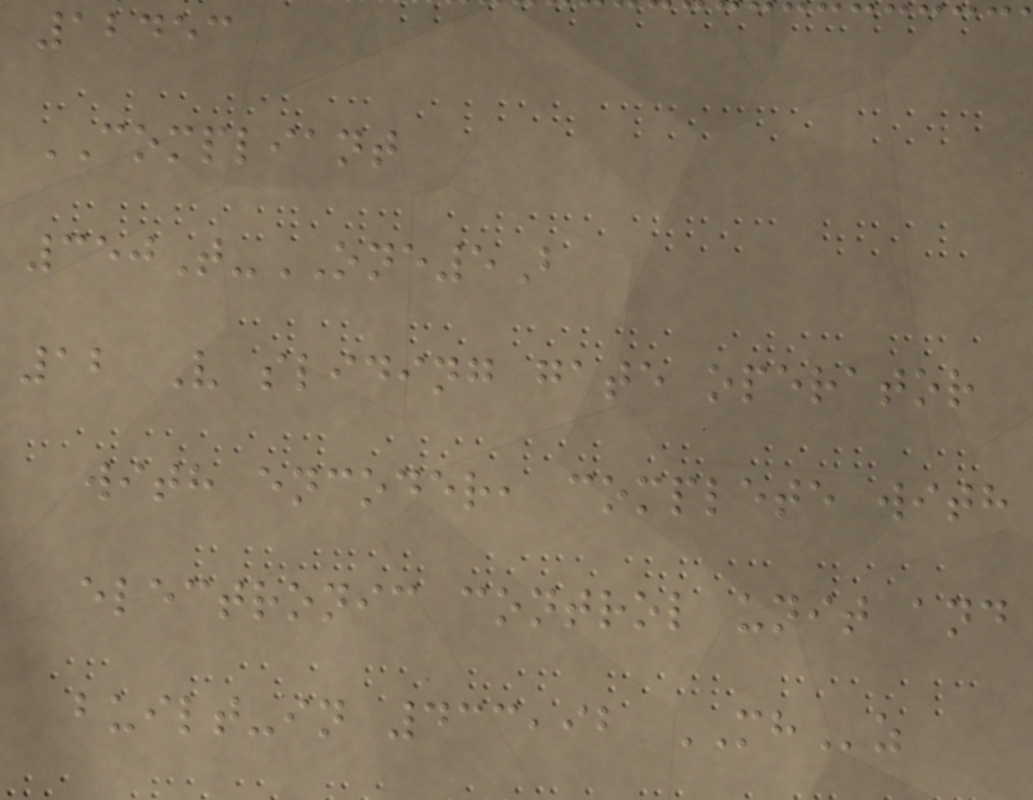12453
COMPLIANT
350T-ONE5B
12 V sliding gate operator
with encoder, complete with
electronic control unit and
built-in 433,92 MHz
